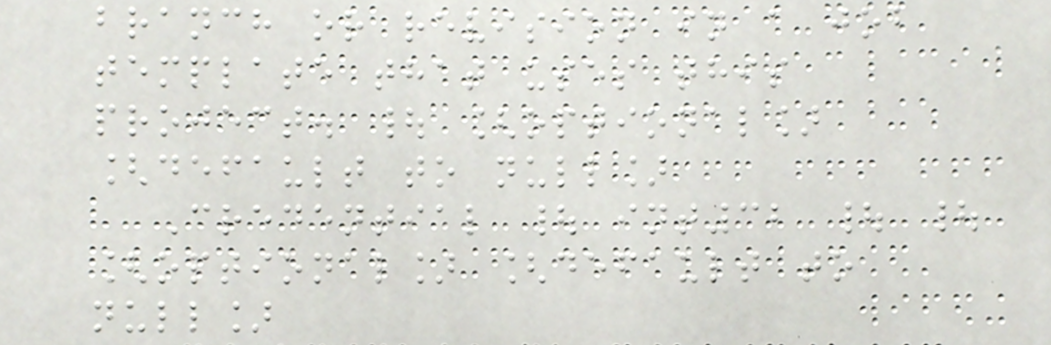branch or revision in a job
template that uses this
project. | [optional]
[default to null]
Credential | int32 | |
[optional] [default to
null]
